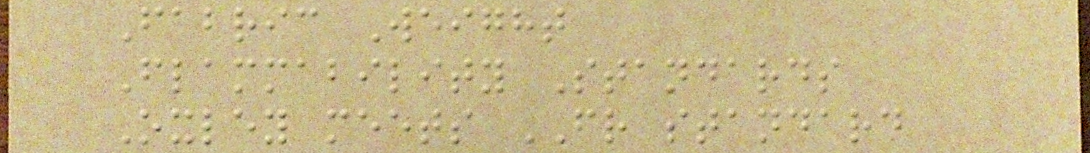Fabric Weight
Flammability Standards
Oxley meets FR standard
